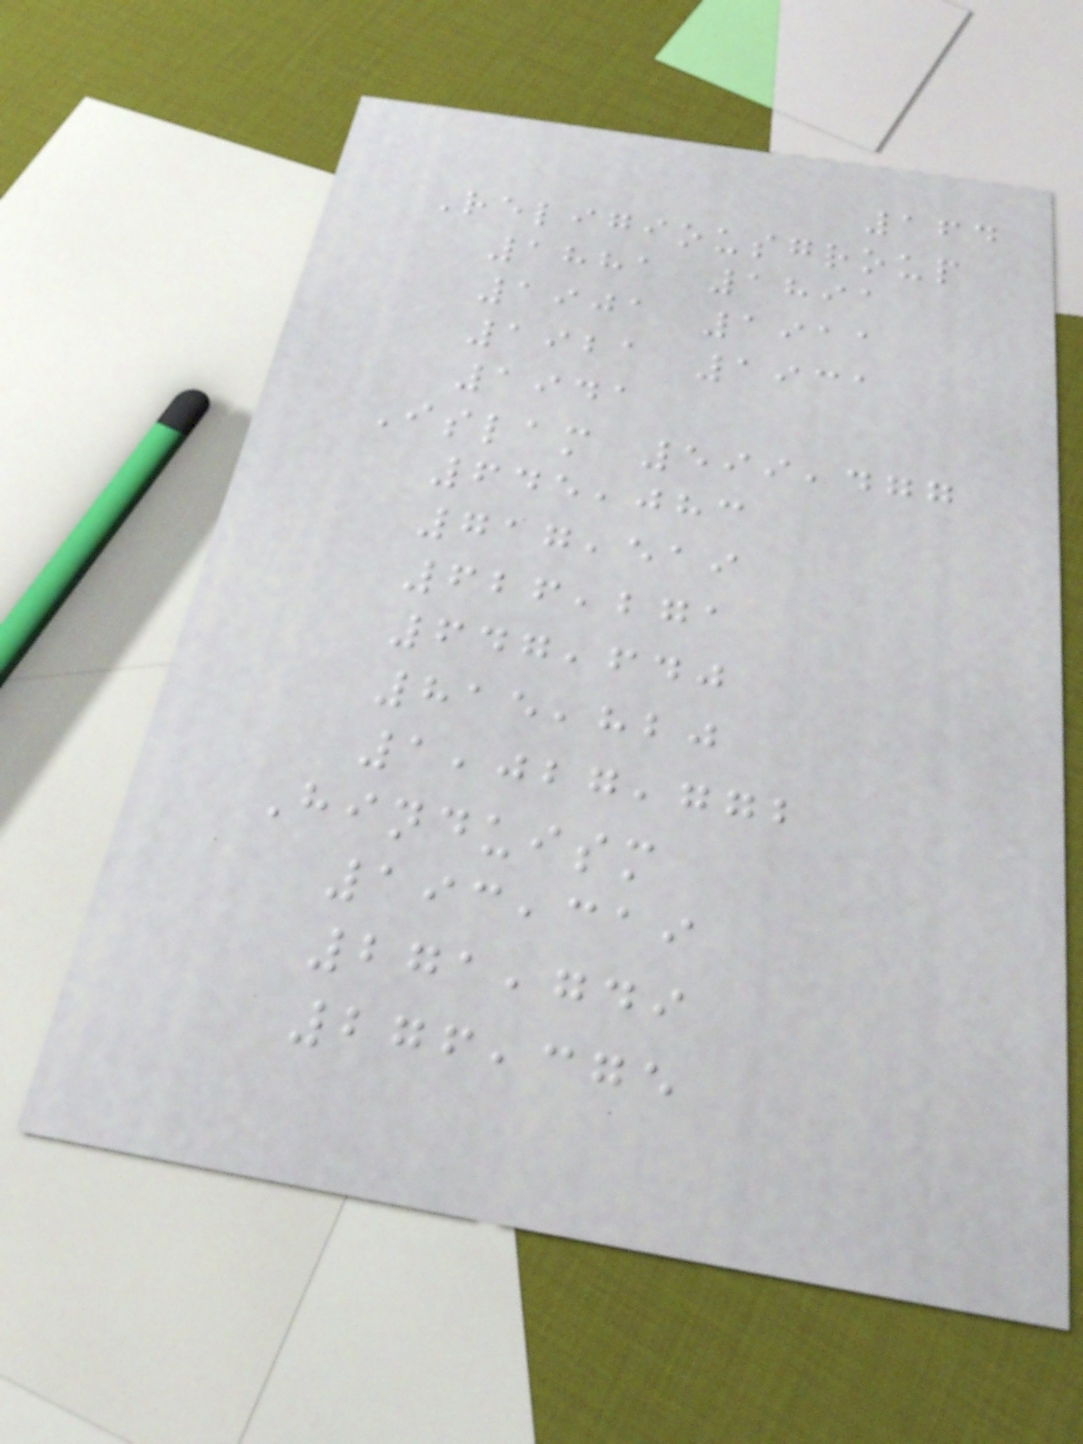164
Religiousgroup
1881 1891
1901 1911
1921 1931
1941
Islam 599,477
645,083
717,519
626,271
647,640
815,820
1,027,772
Hinduism
193,319
271,749
276,375
